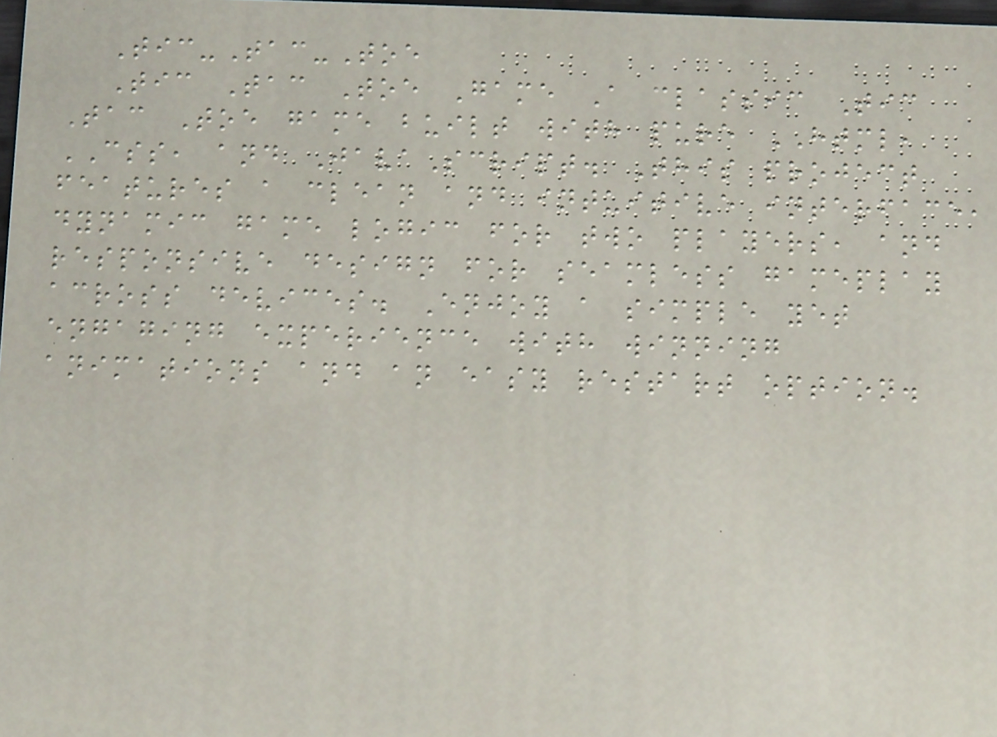Tic-Tac-Toe
Tic Tac Toe Game A classic Tic
Tac Toe game built with pure HTML,
CSS, and JavaScript. This project
features a clean and intuitive interface,
dynamic game logic for two players, and
responsive design for seamless gameplay
across devices. Enjoy a simple yet
engaging experience with winning
animations and an easy restart option.
